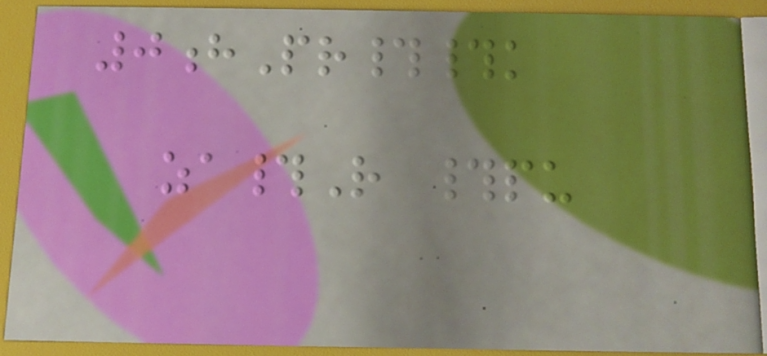0hPr##k
za#R #pu
